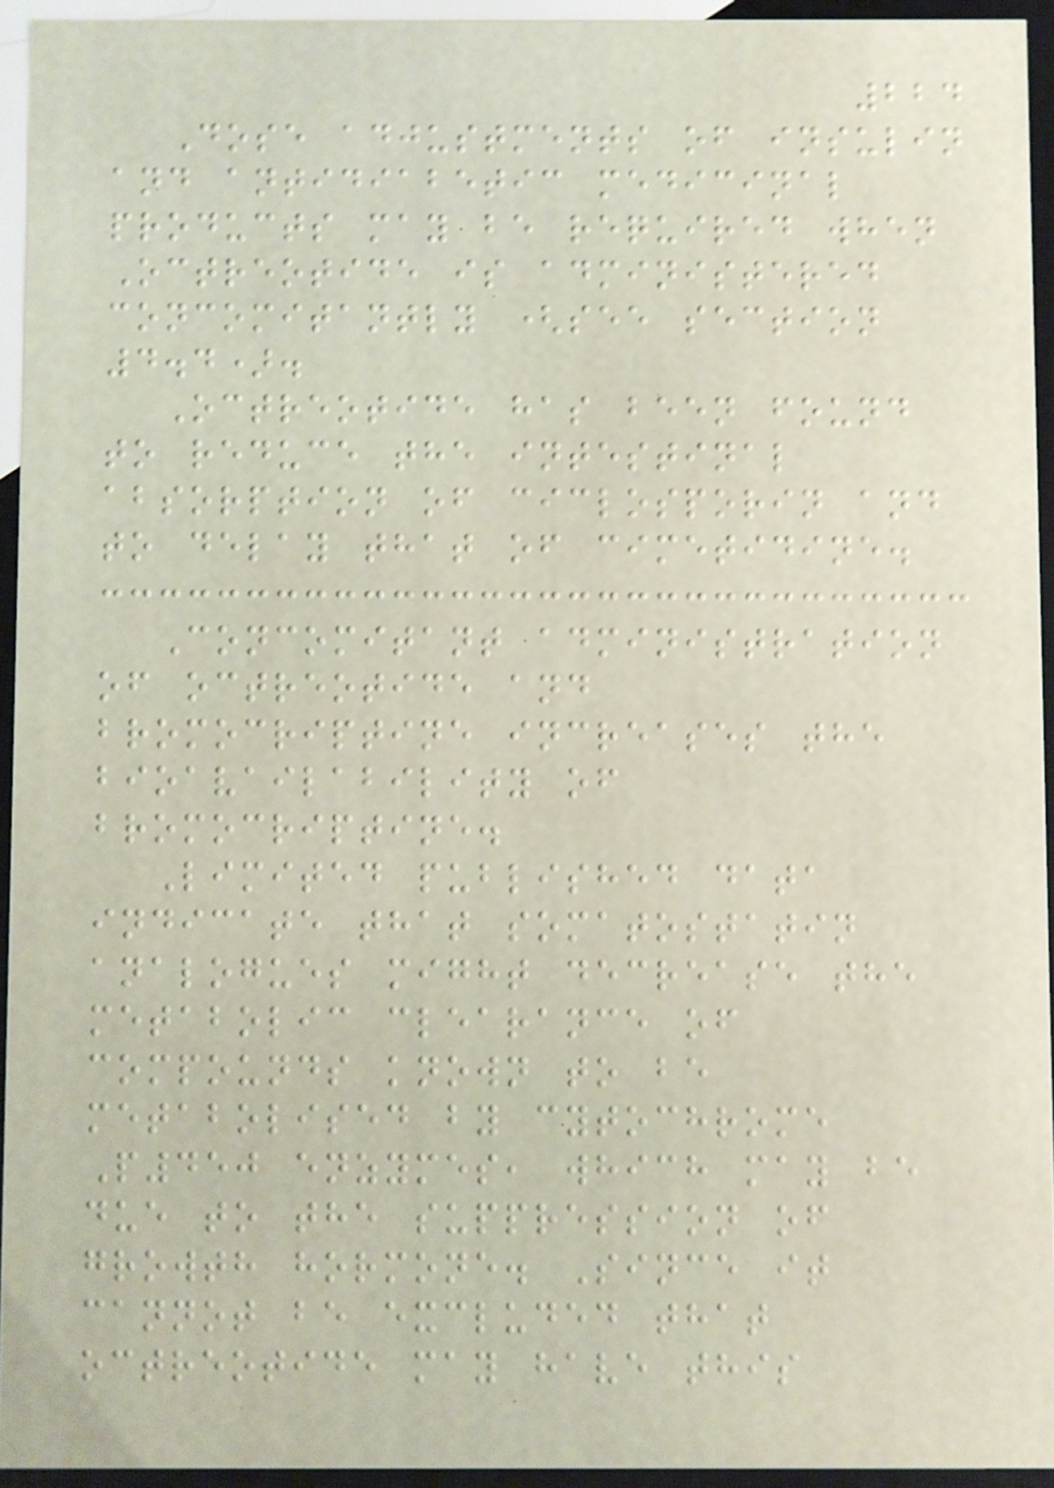224
Dose adjustments of insulin
and antidiabetic medicinal
products may be required when
Octreotide is administered
concomitantly (see section
4.4).
Octreotide has been found
to reduce the intestinal
absorption of ciclosporin and
to delay that of cimetidine.
Concomitant administration
of octreotide and
bromocriptine increases the
bioavailability of
bromocriptine.
Limited published data
indicate that somatostatin
analogues might decrease the
metabolic clearance of
compounds known to be
metabolised by cytochrome
P450 enzymes, which may be
due to the suppression of
growth hormone. Since it
cannot be excluded that
octreotide may have this
